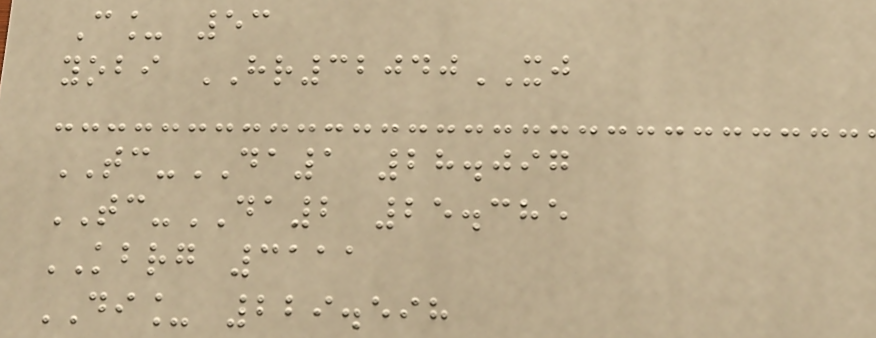C_ 53
yobi HR32040XJ
TC-DA1 28.097
TC-DA2 25.385
KBRG 3111
DI_ 229.598
